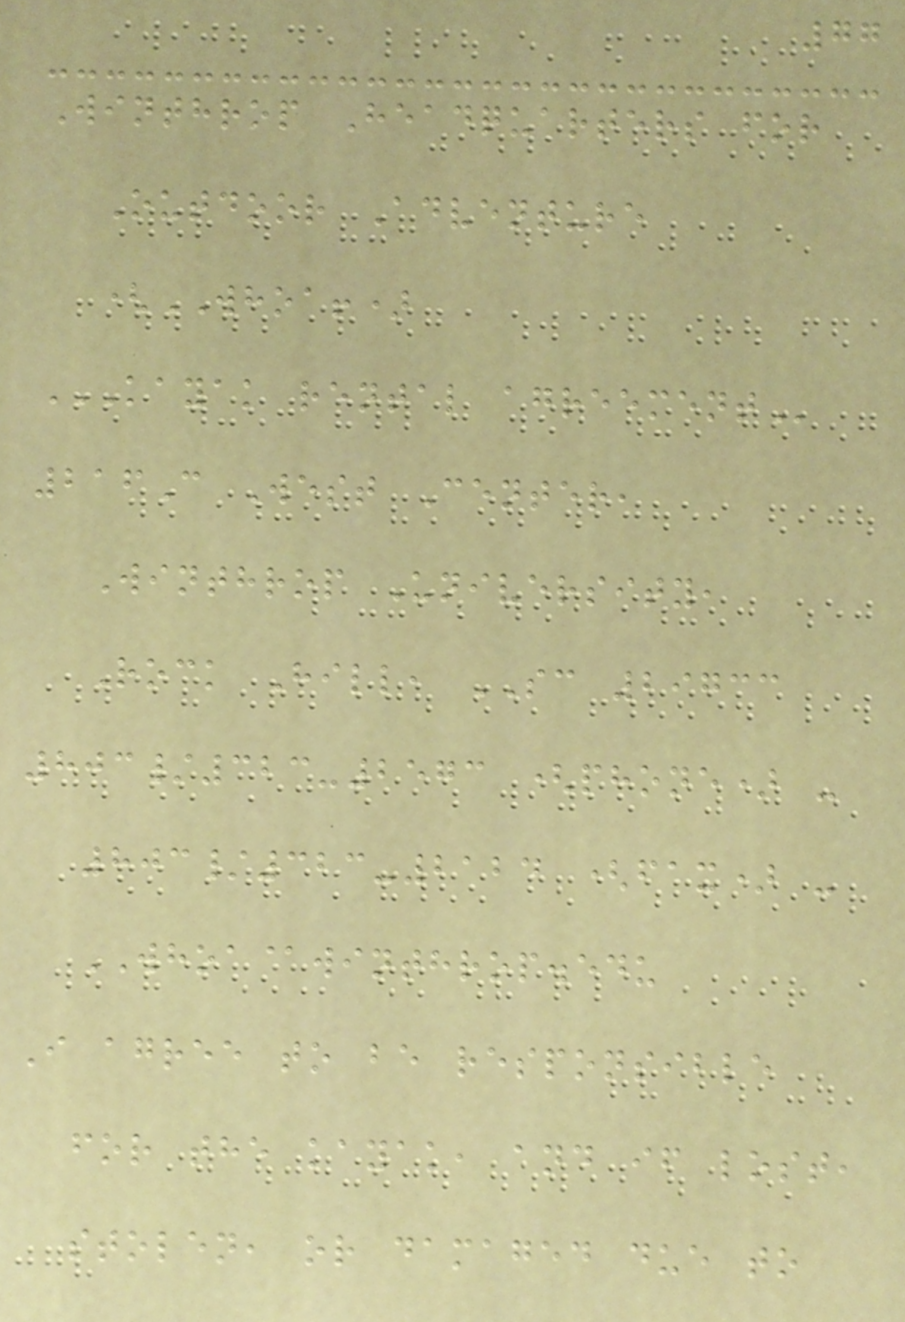77
Winthrop Headquarters for
Outdoor Adventure
(WHOA!)
KAYAK RENTAL AGREEMENT
216C West Center,
Winthrop University,
Rock Hill, SC 29733
803/323-2573 (phone) -
803/323-2124 (fax) -
WHOA@winthrop.edu
I agree to be responsible
for the kayak, and if lost,
stolen, or damaged due to
